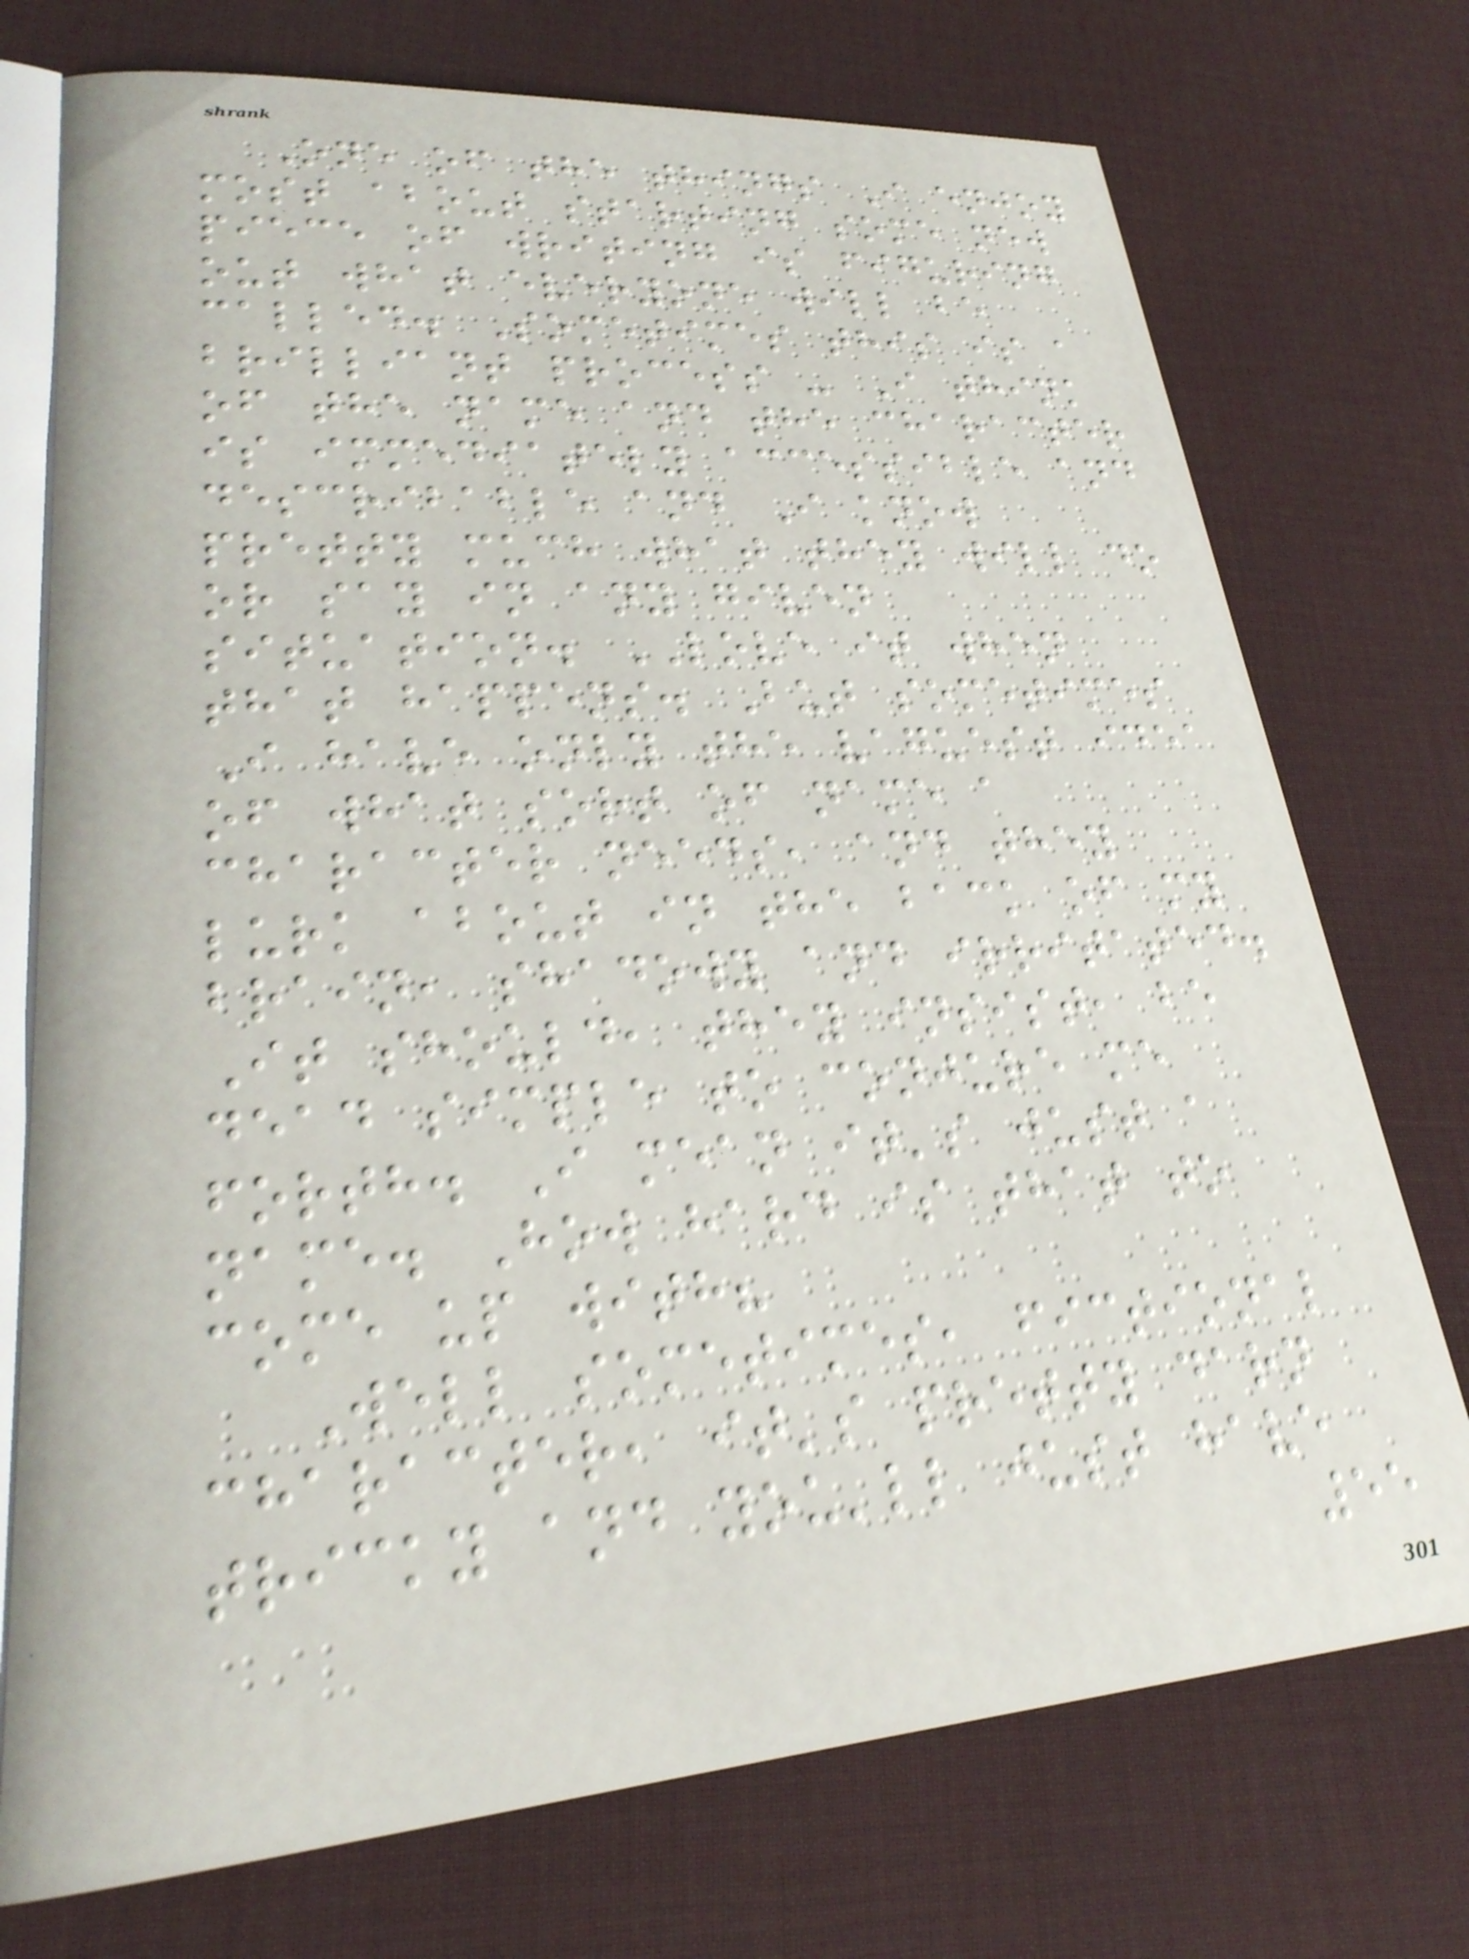One of the things I enjoy
most about starting some new
piece of writing is figuring
out what everyone will be
called. Sometimes this is a
brilliant process - I think
of the name and the character
is immediately accessible and
describable and I know
pretty much what they will do
or say in any given
situation. LOVE it when
that happens. But sometimes
I have only the vaguest idea
of what sort of name a
character needs, and they
lurk about in the back of my
brain, shadowy and irritated.
It should, they insist, be
dead simple to conjure me
forth. I mean it's just a
name. How hard is that to
come up with?
Well sometimes, fictional
character, it's pretty darn
tricky and you'll just have
55
